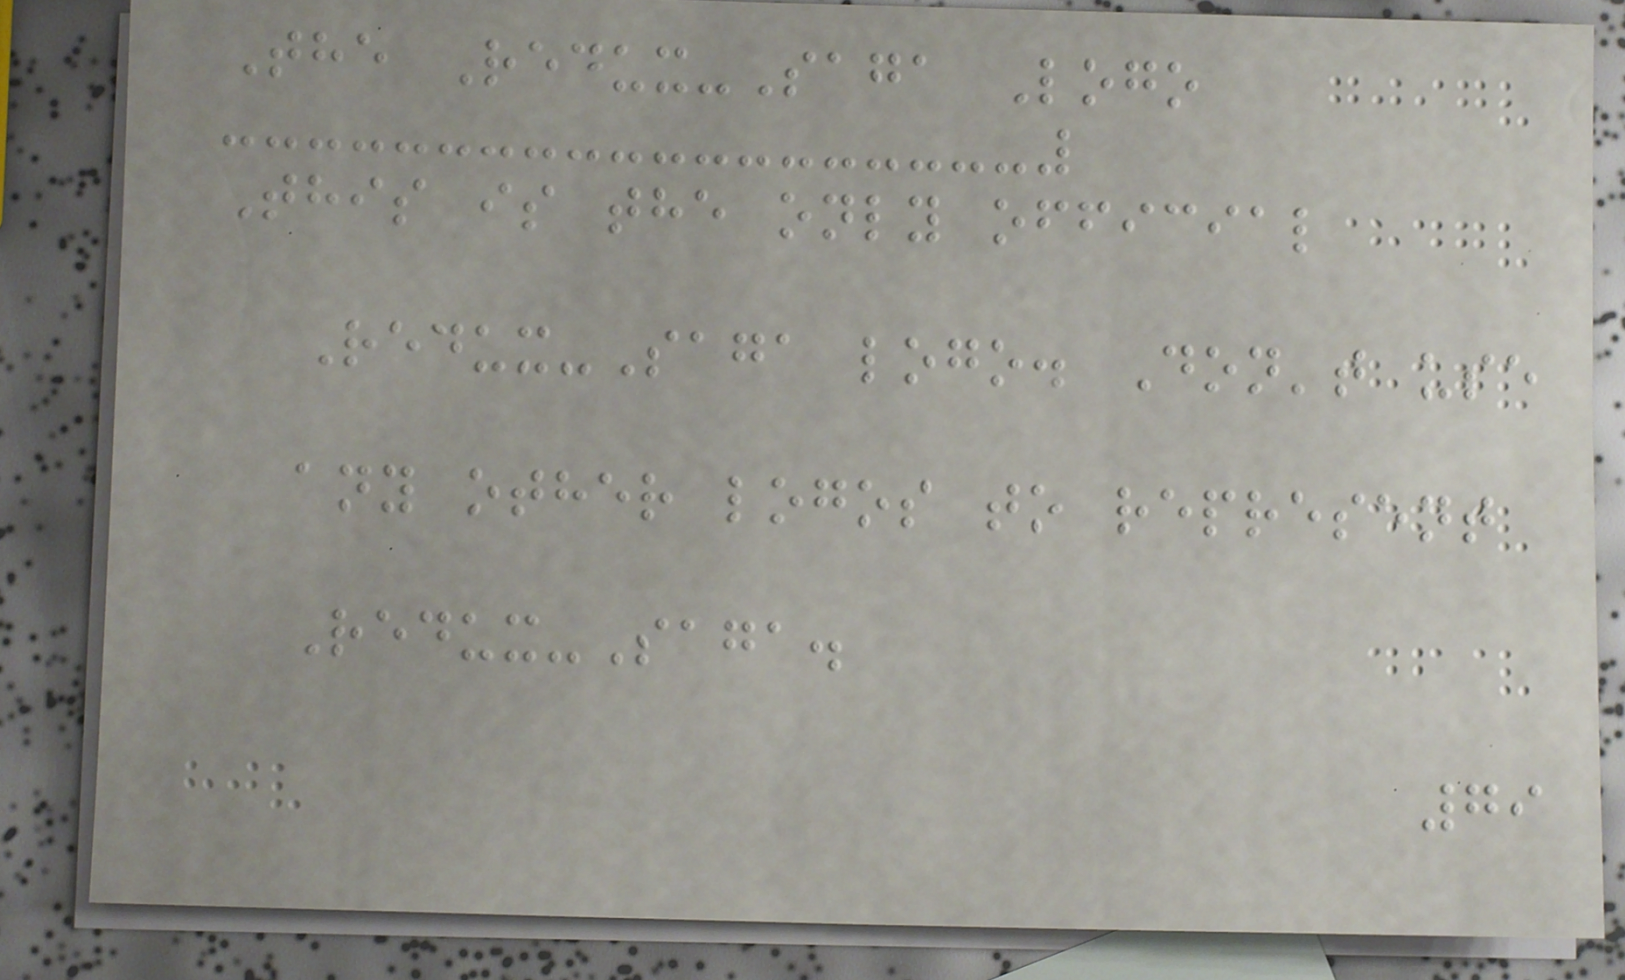The Redux-Saga Logo
This is the only official
Redux-Saga logo. Don't use
any other logos to represent
Redux-Saga.
79
